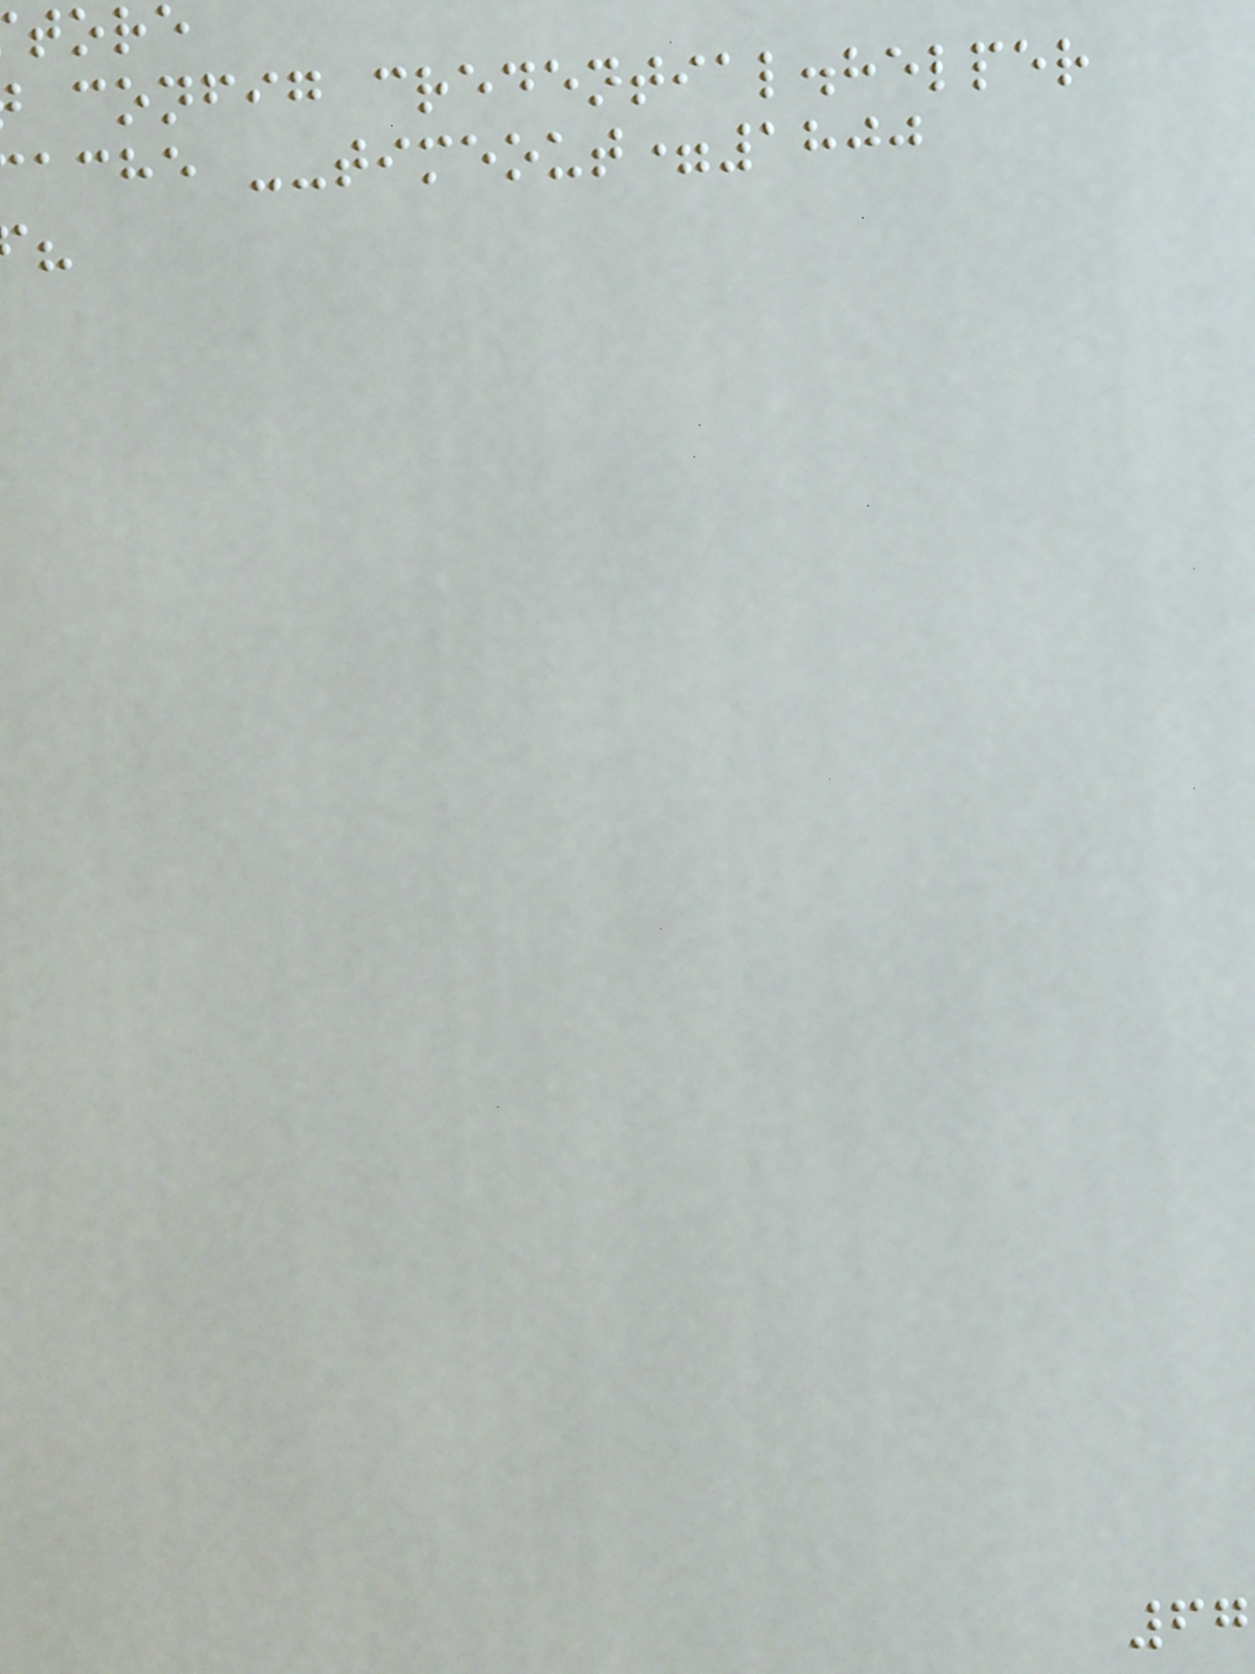tore
config credential.helper
ache --timeout=1800
67
